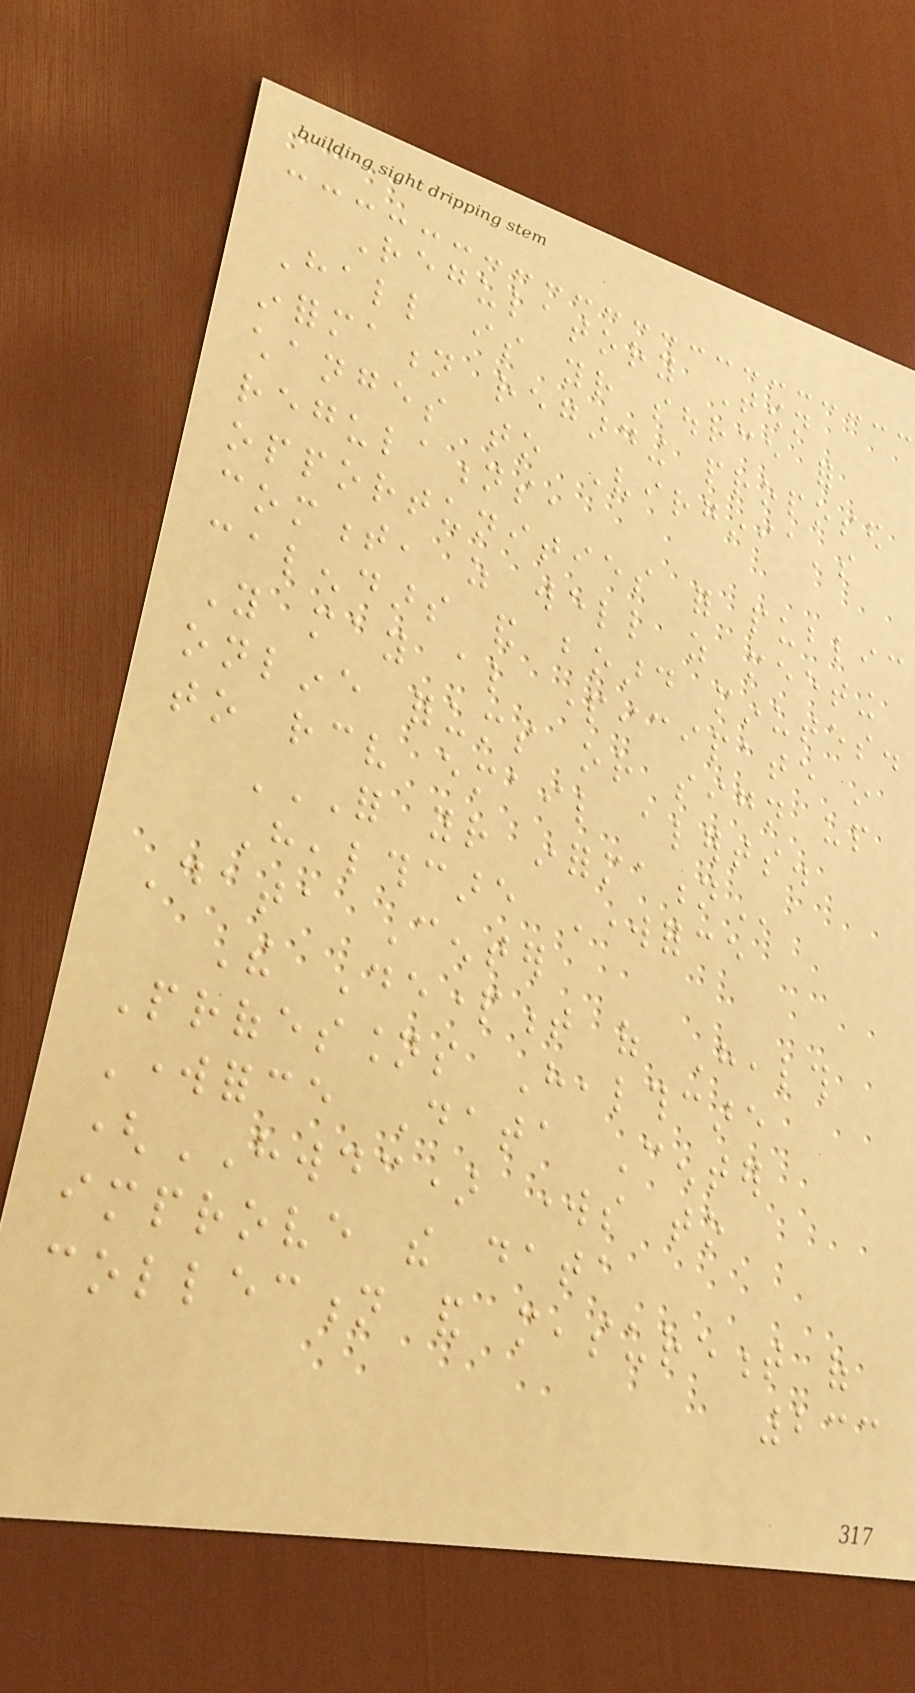Regulatory Town
Hall is your source for
information regarding proposed
changes to Virginia's
regulations,
opportunities for public
comment, as well as meeting
calendars and board minutes.
You may also participate in
online forums or sign up
to receive email alerts.
FOR YOUR INFORMATION
Healthcare Workforce
Data Center
The Department of Health
Professions Healthcare
Workforce Data Center
(HWDC) works to
improve the data
collection and measurement of
233
